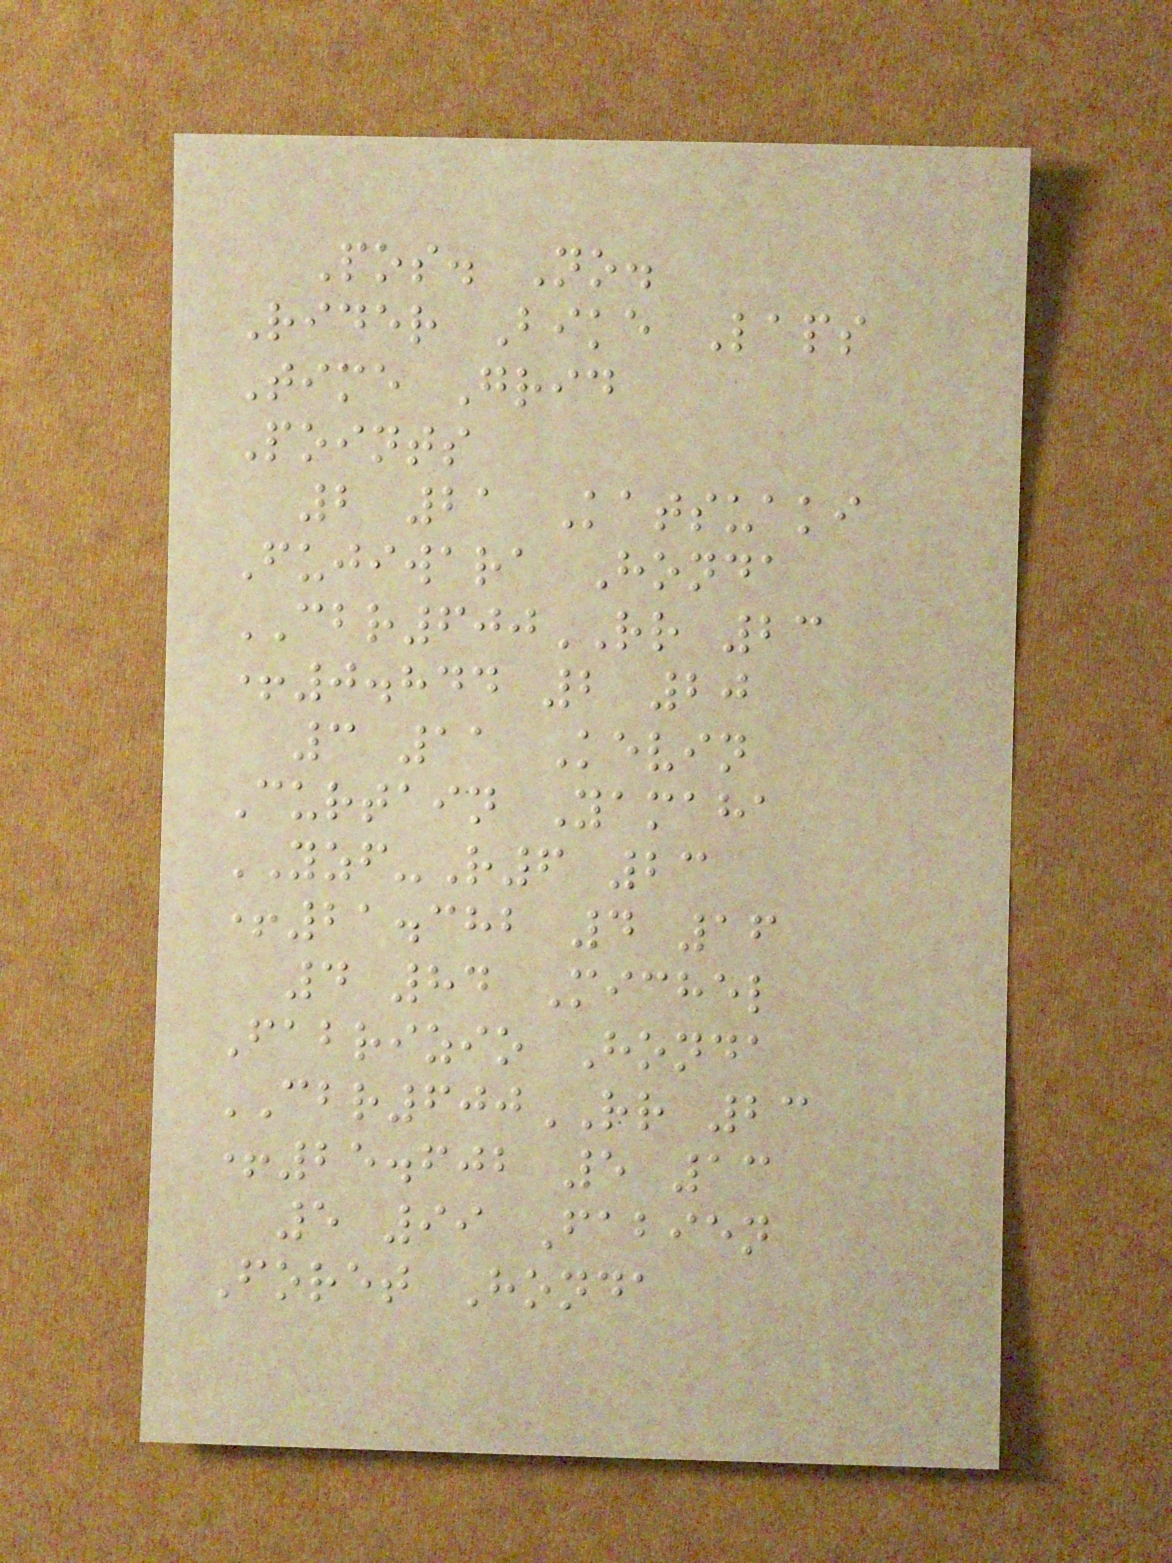Pos. No.
Rider Bike Laps
Time Grid
Points
2 21 Katsuaki
Fujiwara Honda
CBR600RR 23
+0.844 2 20
3 11 Kevin
Curtain Yamaha
YZF-R6 23
+21.382 4 16
4 84 Michel
Fabrizio Honda
CBR600RR 23
+25.602 5 13
5 99 Fabien
Foret Honda
